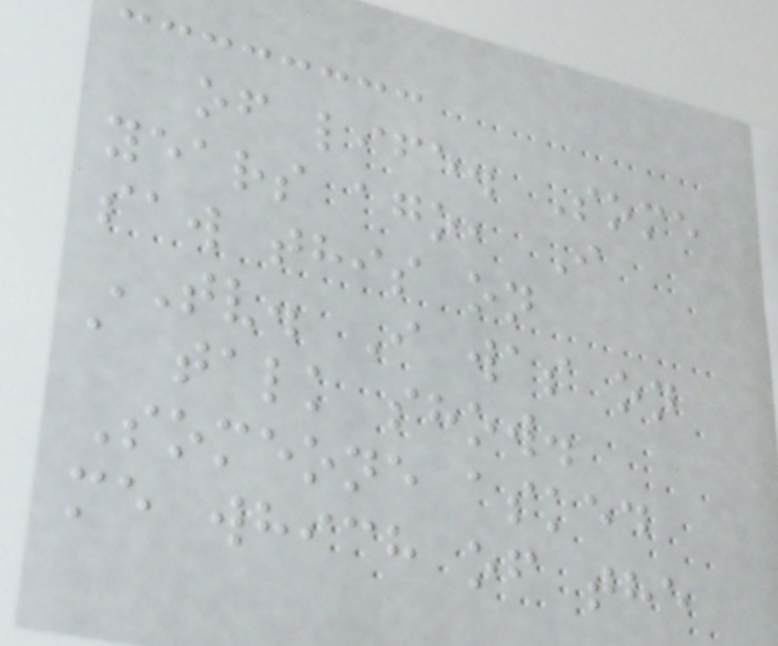of life. Some
years ago, I
saw this on
TV. I was on
a talk show.
Someone asked
me which of the
